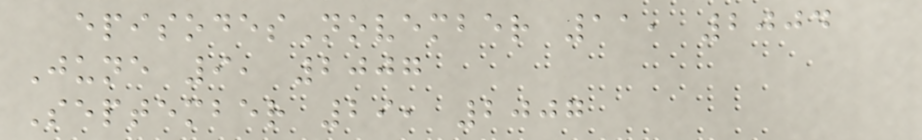episodesNovember 11, 2004
June 9, 2007
September 29, 2007
